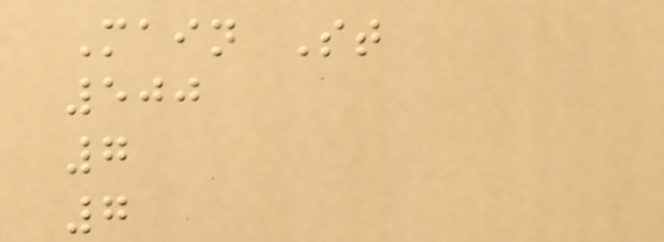Main St
500
7
7
